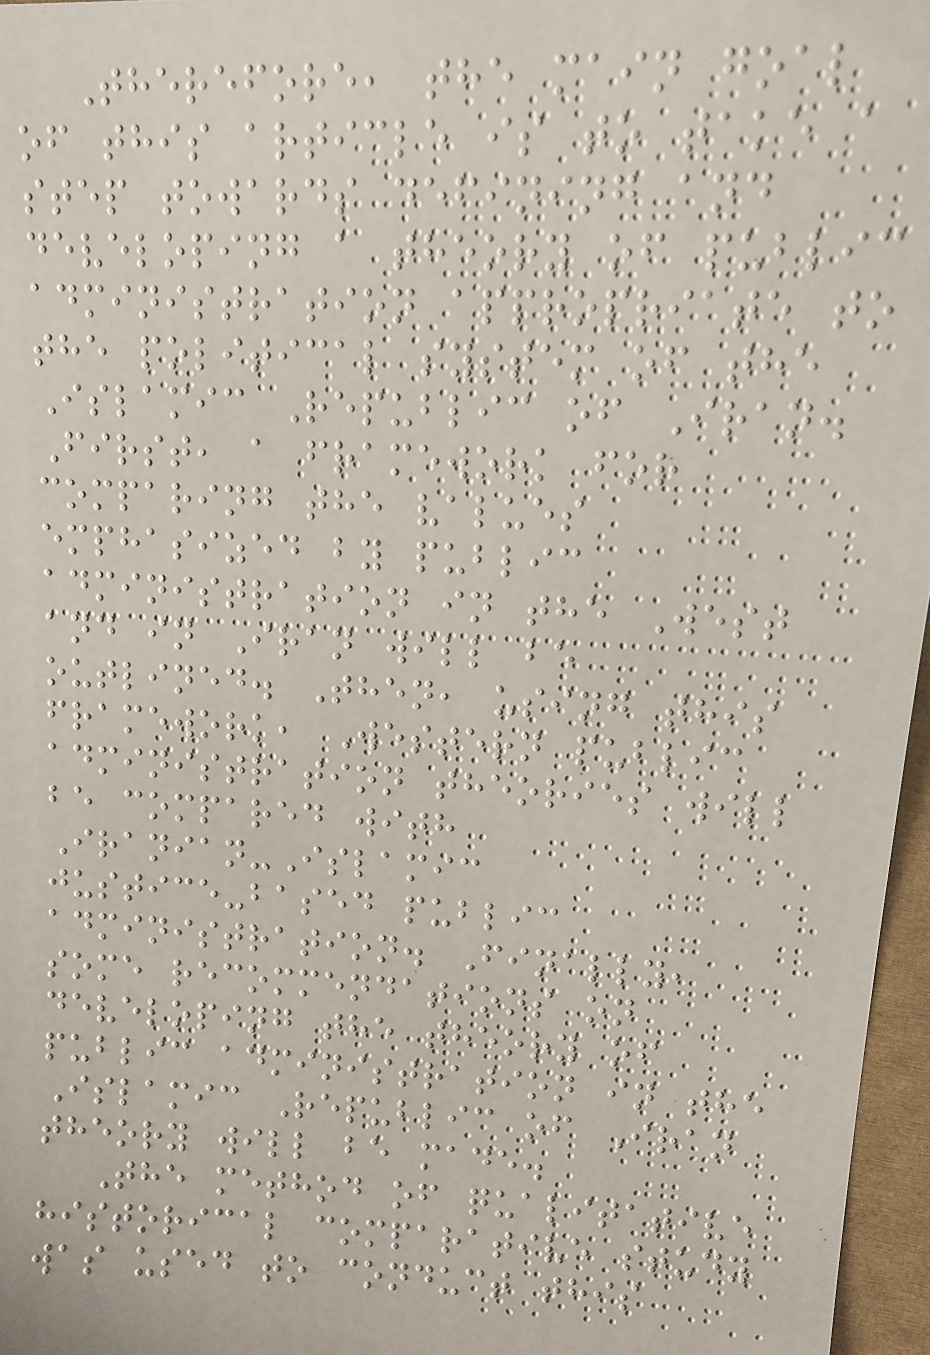Therefore, the main goal
of this article is to take a
step towards defining and
developing a theory of public
administration appropriate to
the political system of the
Islamic Republic of Iran.
First, a framework for
comparing the values
emphasized by public
administration in the West
and in Iran will be
outlined. Then, using this
framework, Western public
administration theories will
be compared with
Iranian-Islamic
justice-based public
administration. Finally,
some recommendations on
developing the theory of
public administration in the
Islamic Republic of Iran
theory will be made.
The method of qualitative
historical comparative study
was used to conduct this
